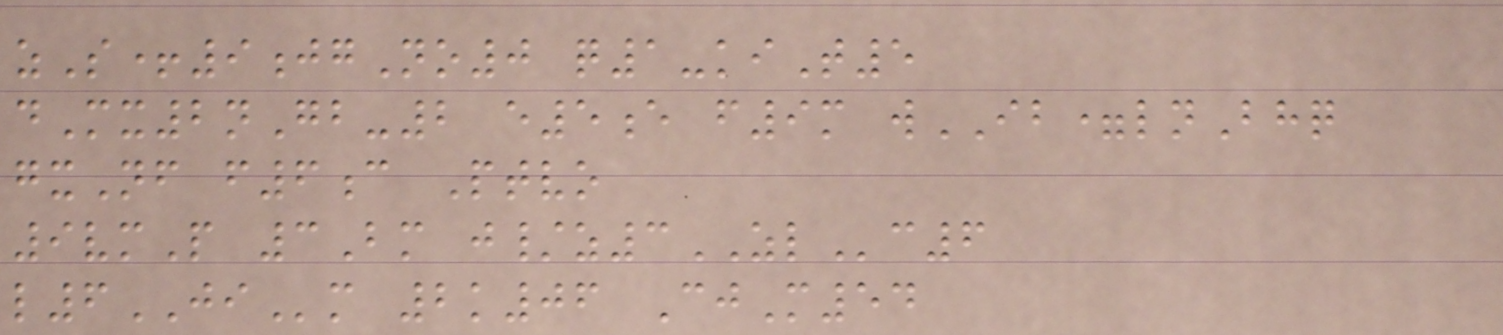zS+9jgNo0 q1-kiT5
dMx2nGb-2 e5e f9m wIB=lnBhq
gxNf f6c Ptvo
9vmP 3Bm j/z3ZLc6
l6JIm 2k06 CjM54
